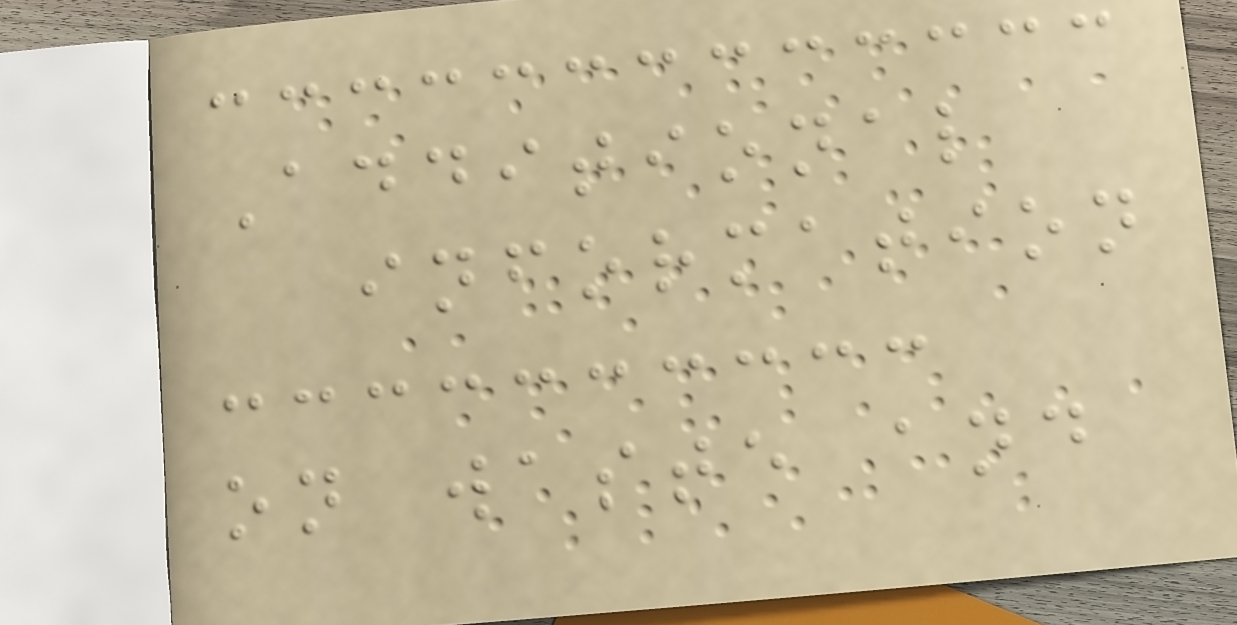Additional
information
on waste and
